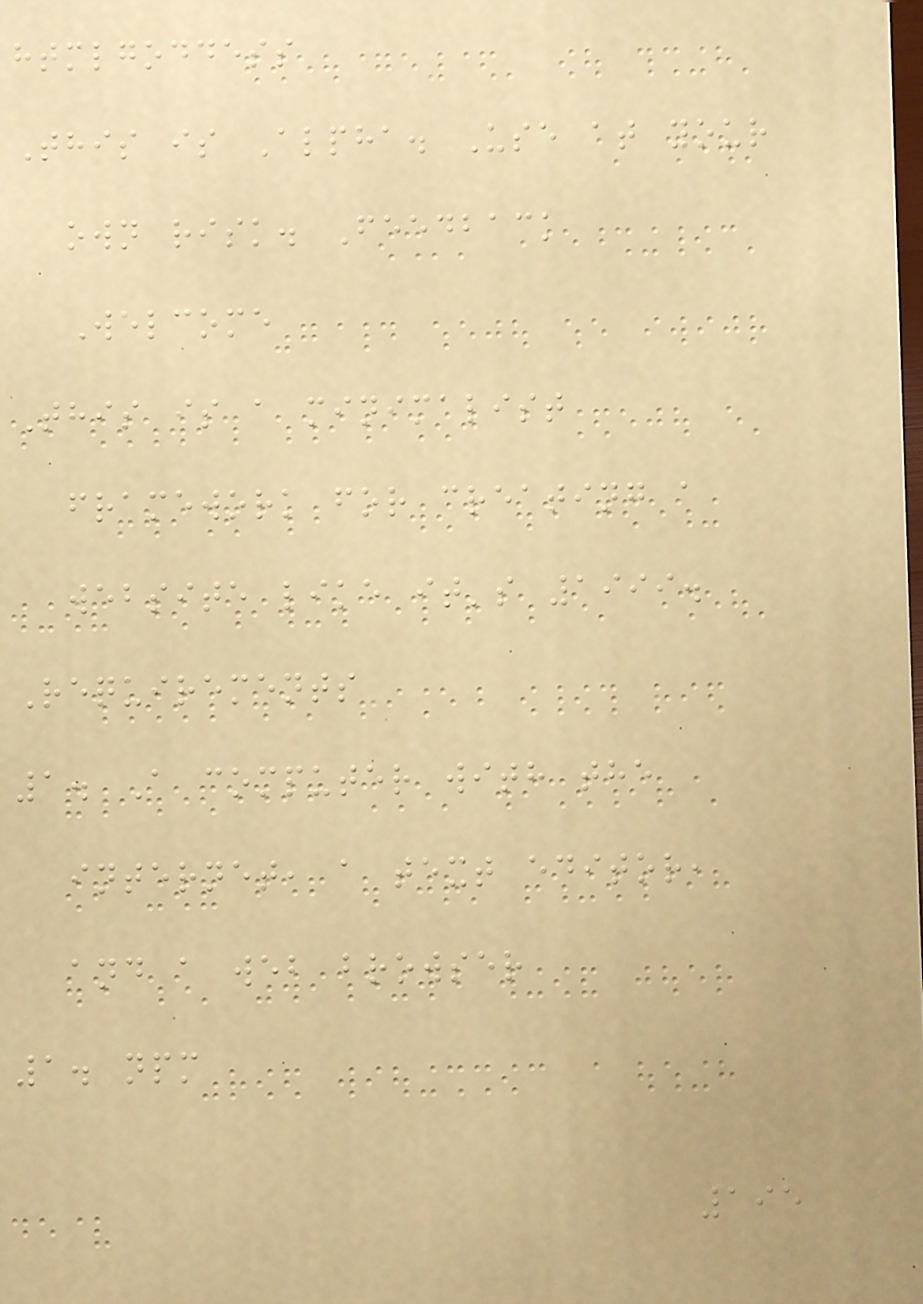htmlgoddess
This is Alpha. Use at your
own risk. Feedback
Welcome
This is a minimalist
framework for creating a
website like it's 1999.
Requirements
1. A computer with the
internet, a text editor,
and a web browser
1. npm
195
